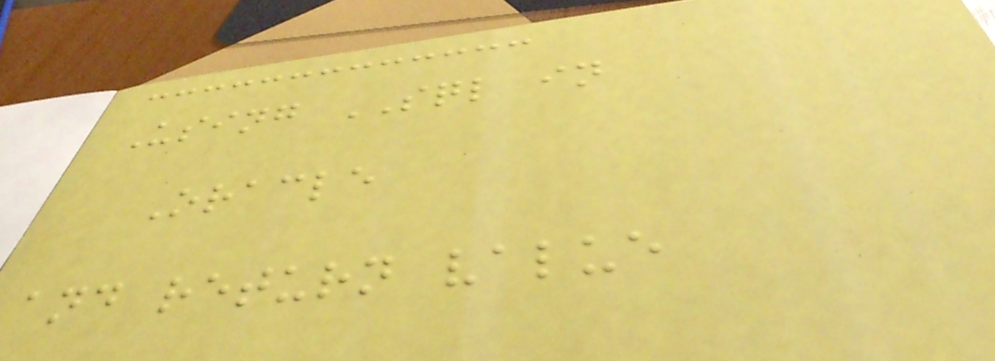Using SQL in
Oracle
and return value
